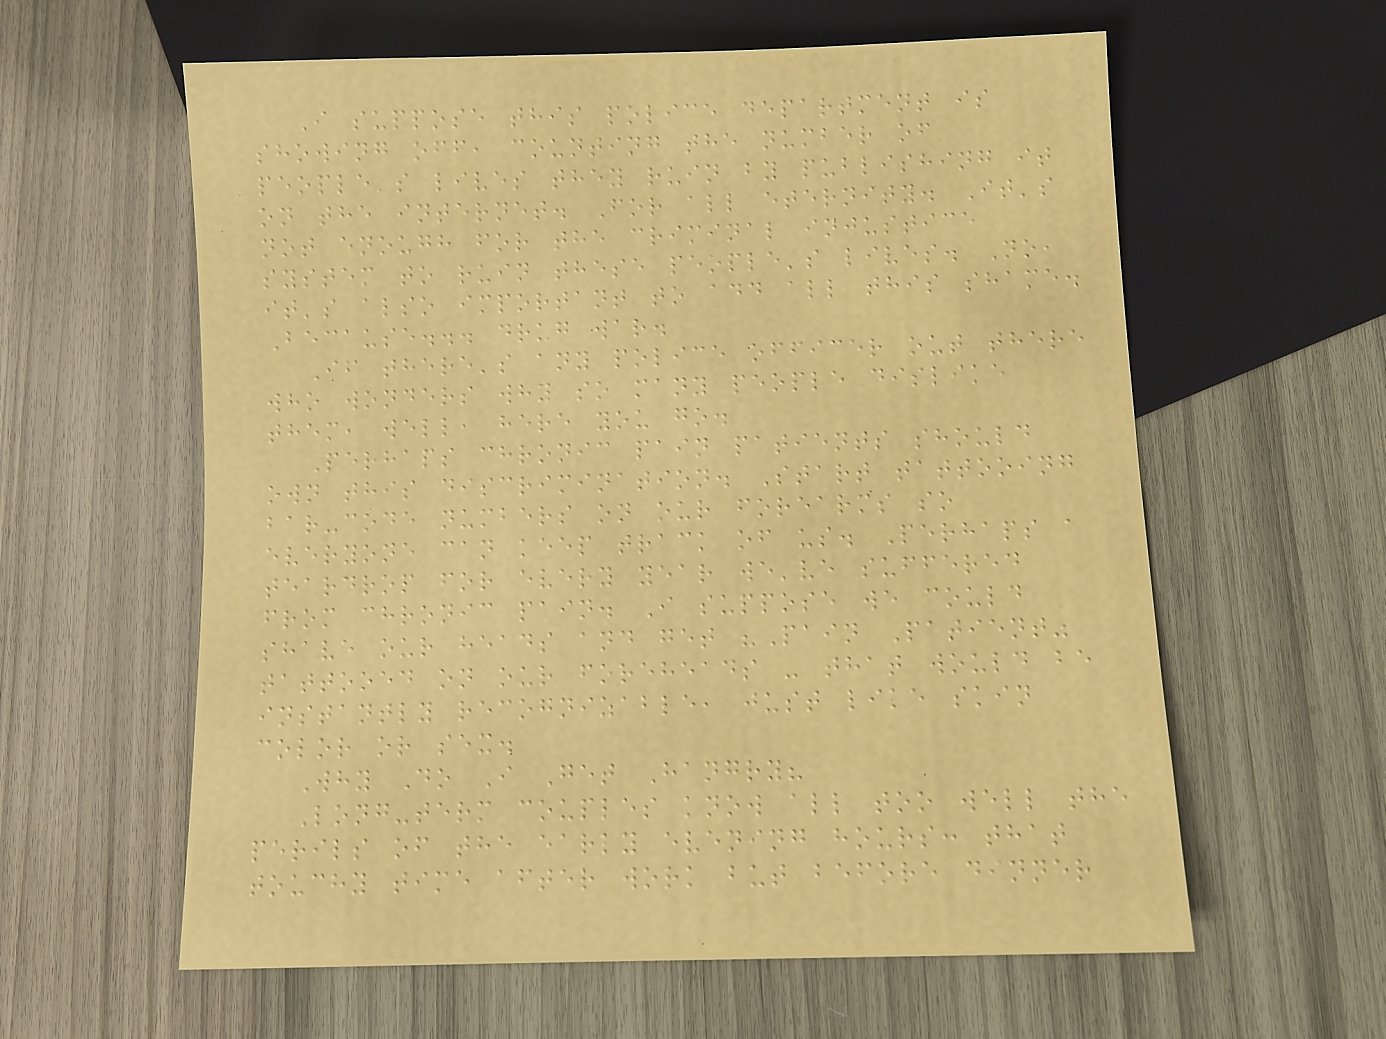I suppose this police department is
showing off, counting the number of
people's lives they ruin by publishing it
on the internet. For all eternity. It's
not enough for the criminal injustice
system to ruin these people's lives. No,
it's also important to add all this shame.
Because... drug war.
If there's any police officer out there
who wonders why so many people dislike
them, well, here you go.
Perhaps chronic pain patients should
own this discrimination. Start tattooing
bar-code numbers on our forearms so
everyone can keep track of us. Perhaps a
teardrop for every year we've suffered
from chronic pain. I suppose we could
shave our heads and get "Pain Patient"
tattooed on our foreheads - that would be
instantly recognizable, just like skin
color or sex.
Why Do I Get Hangry?
Long-term couples know all too well the
perils of the early evening hours: that
touchy time after work but before dinner
